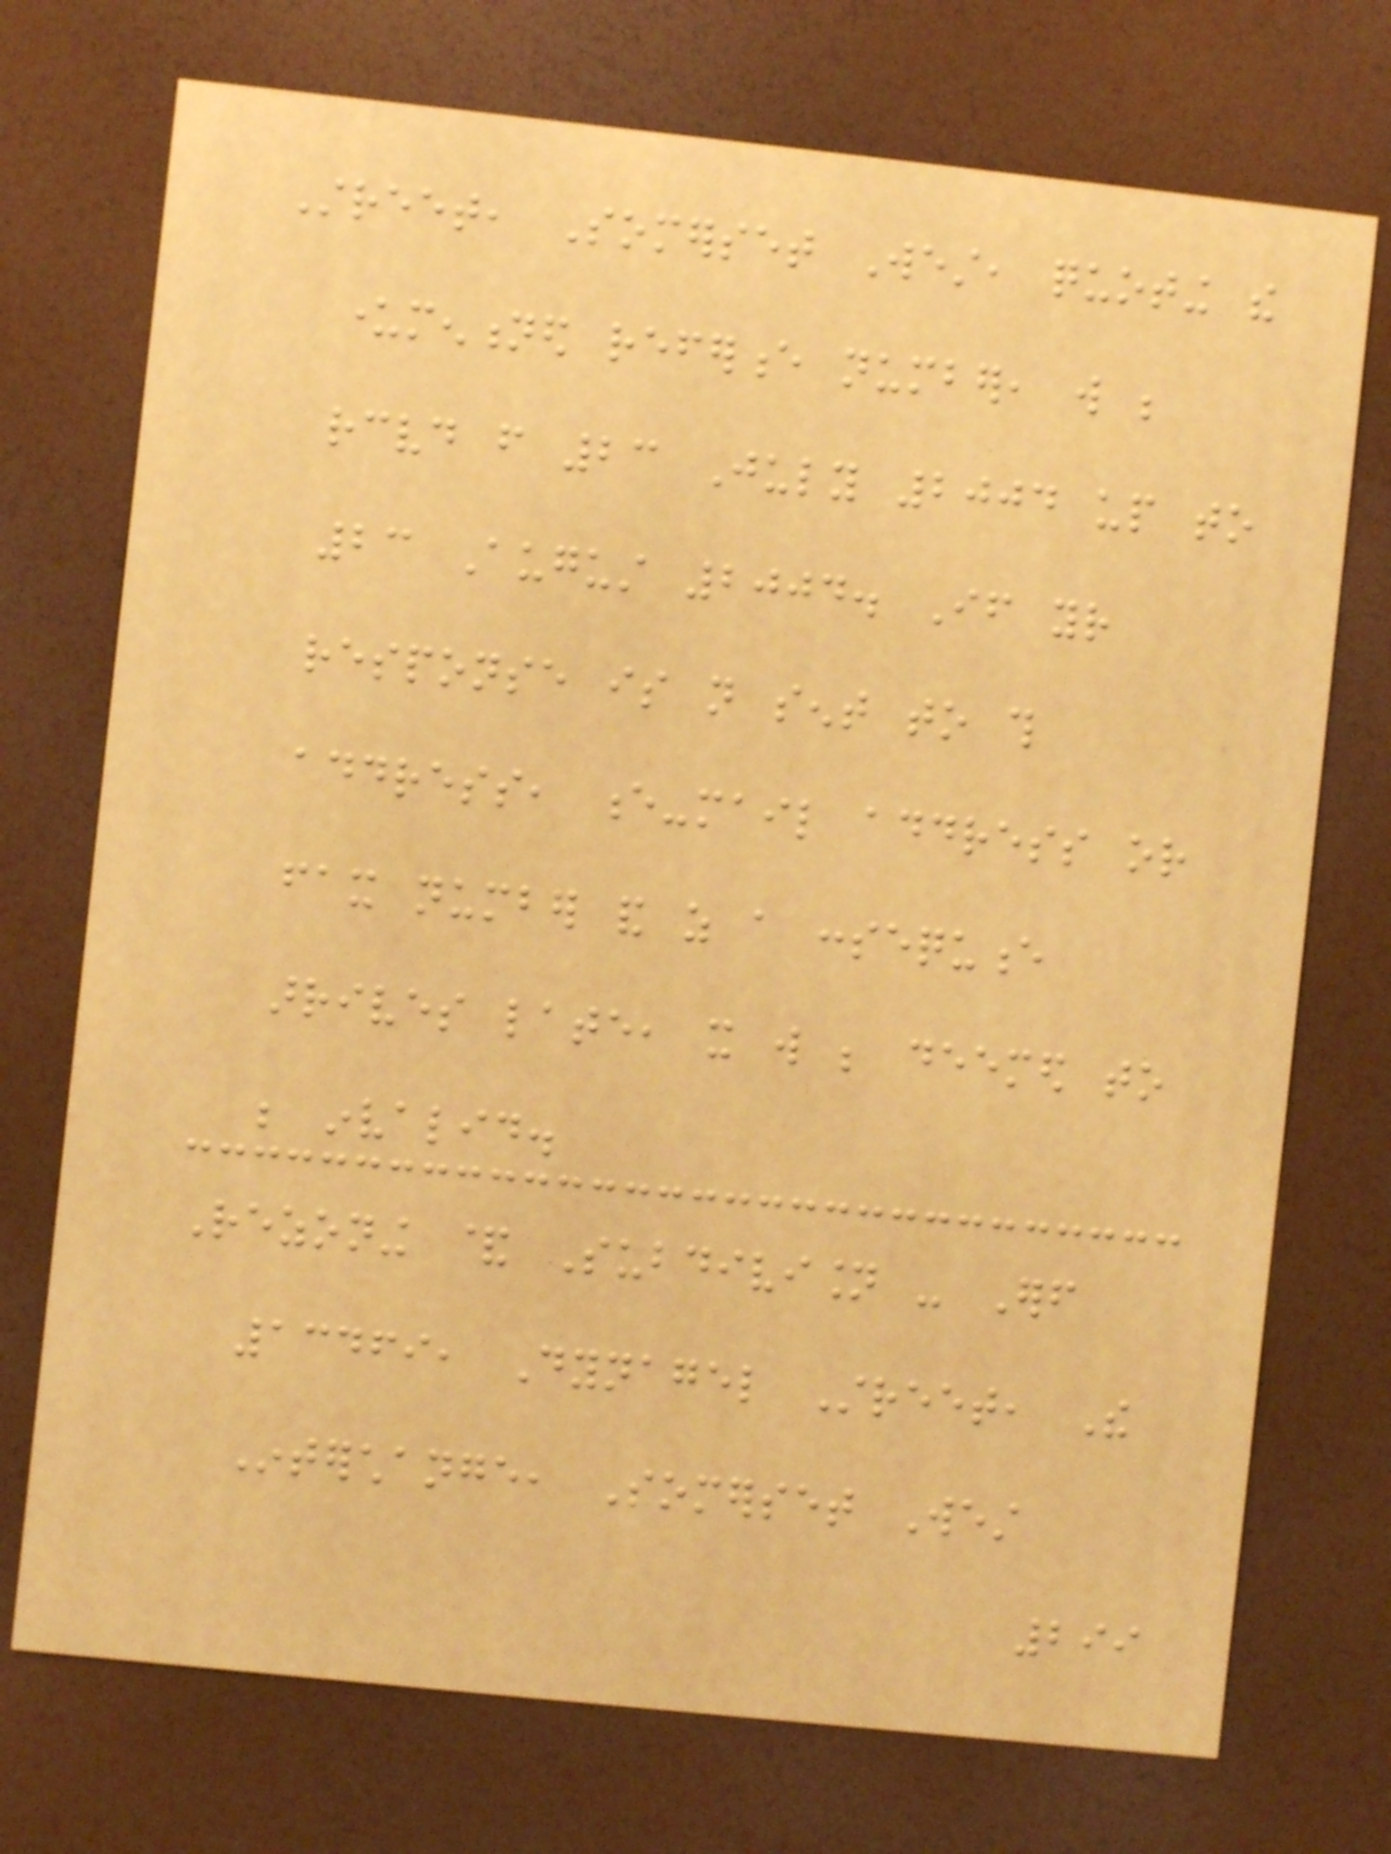Street, Somerset West, quoting the
undermentioned reference number, will be
received from 23 July 2004 up to
23 August 2004. If your
response is not sent to this
address, e-mail address or
fax number and as a consequence
arrives late, it will be deemed to
be invalid.
Rezoning & Subdivision - Erf
13469, Dynagel Street, The
Interchange, Somerset West
299
